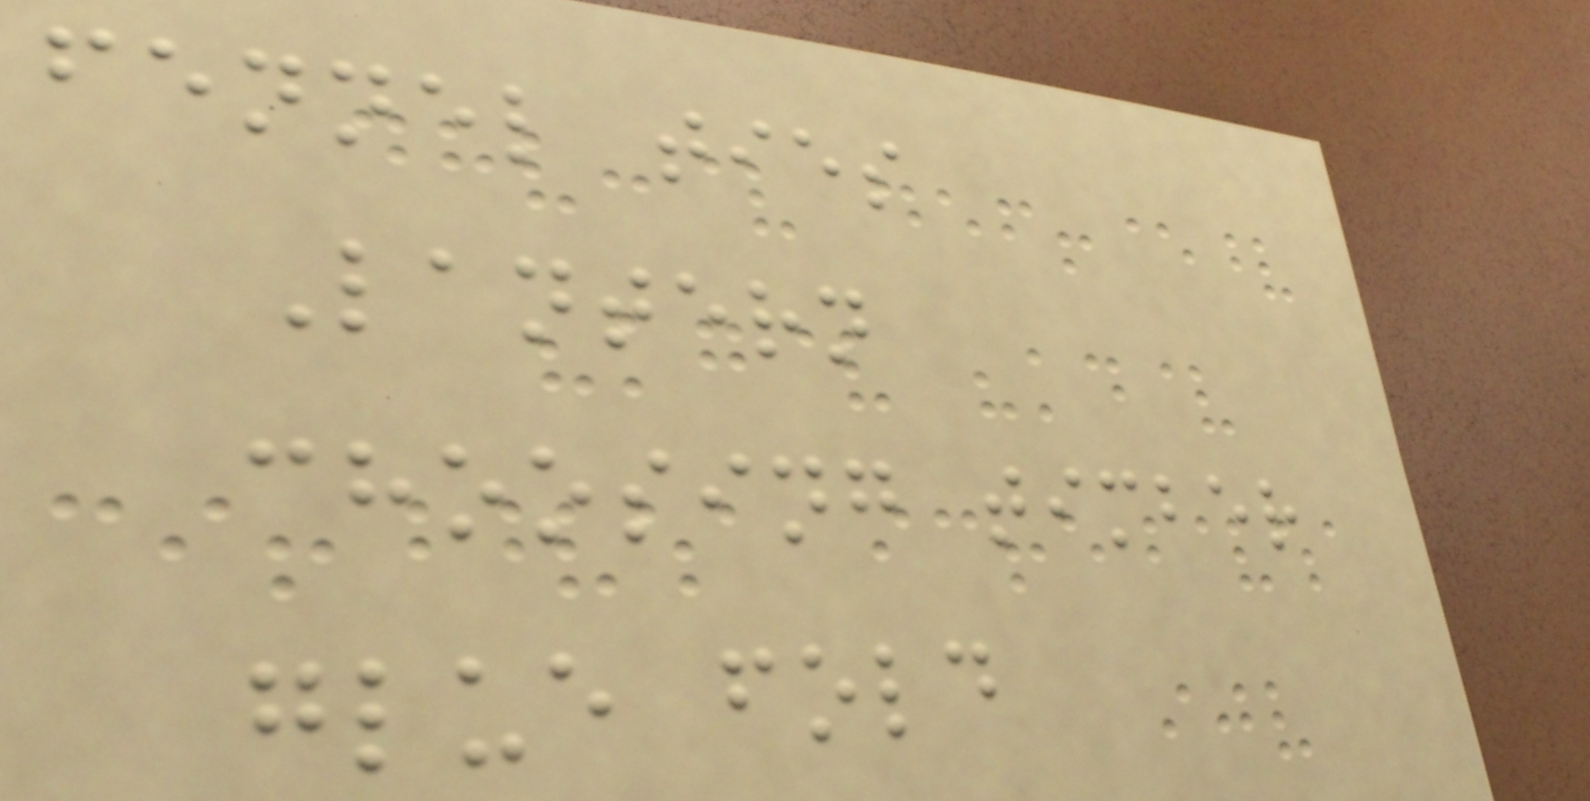fennel ties
Lantern
choosing timber
glue fold
